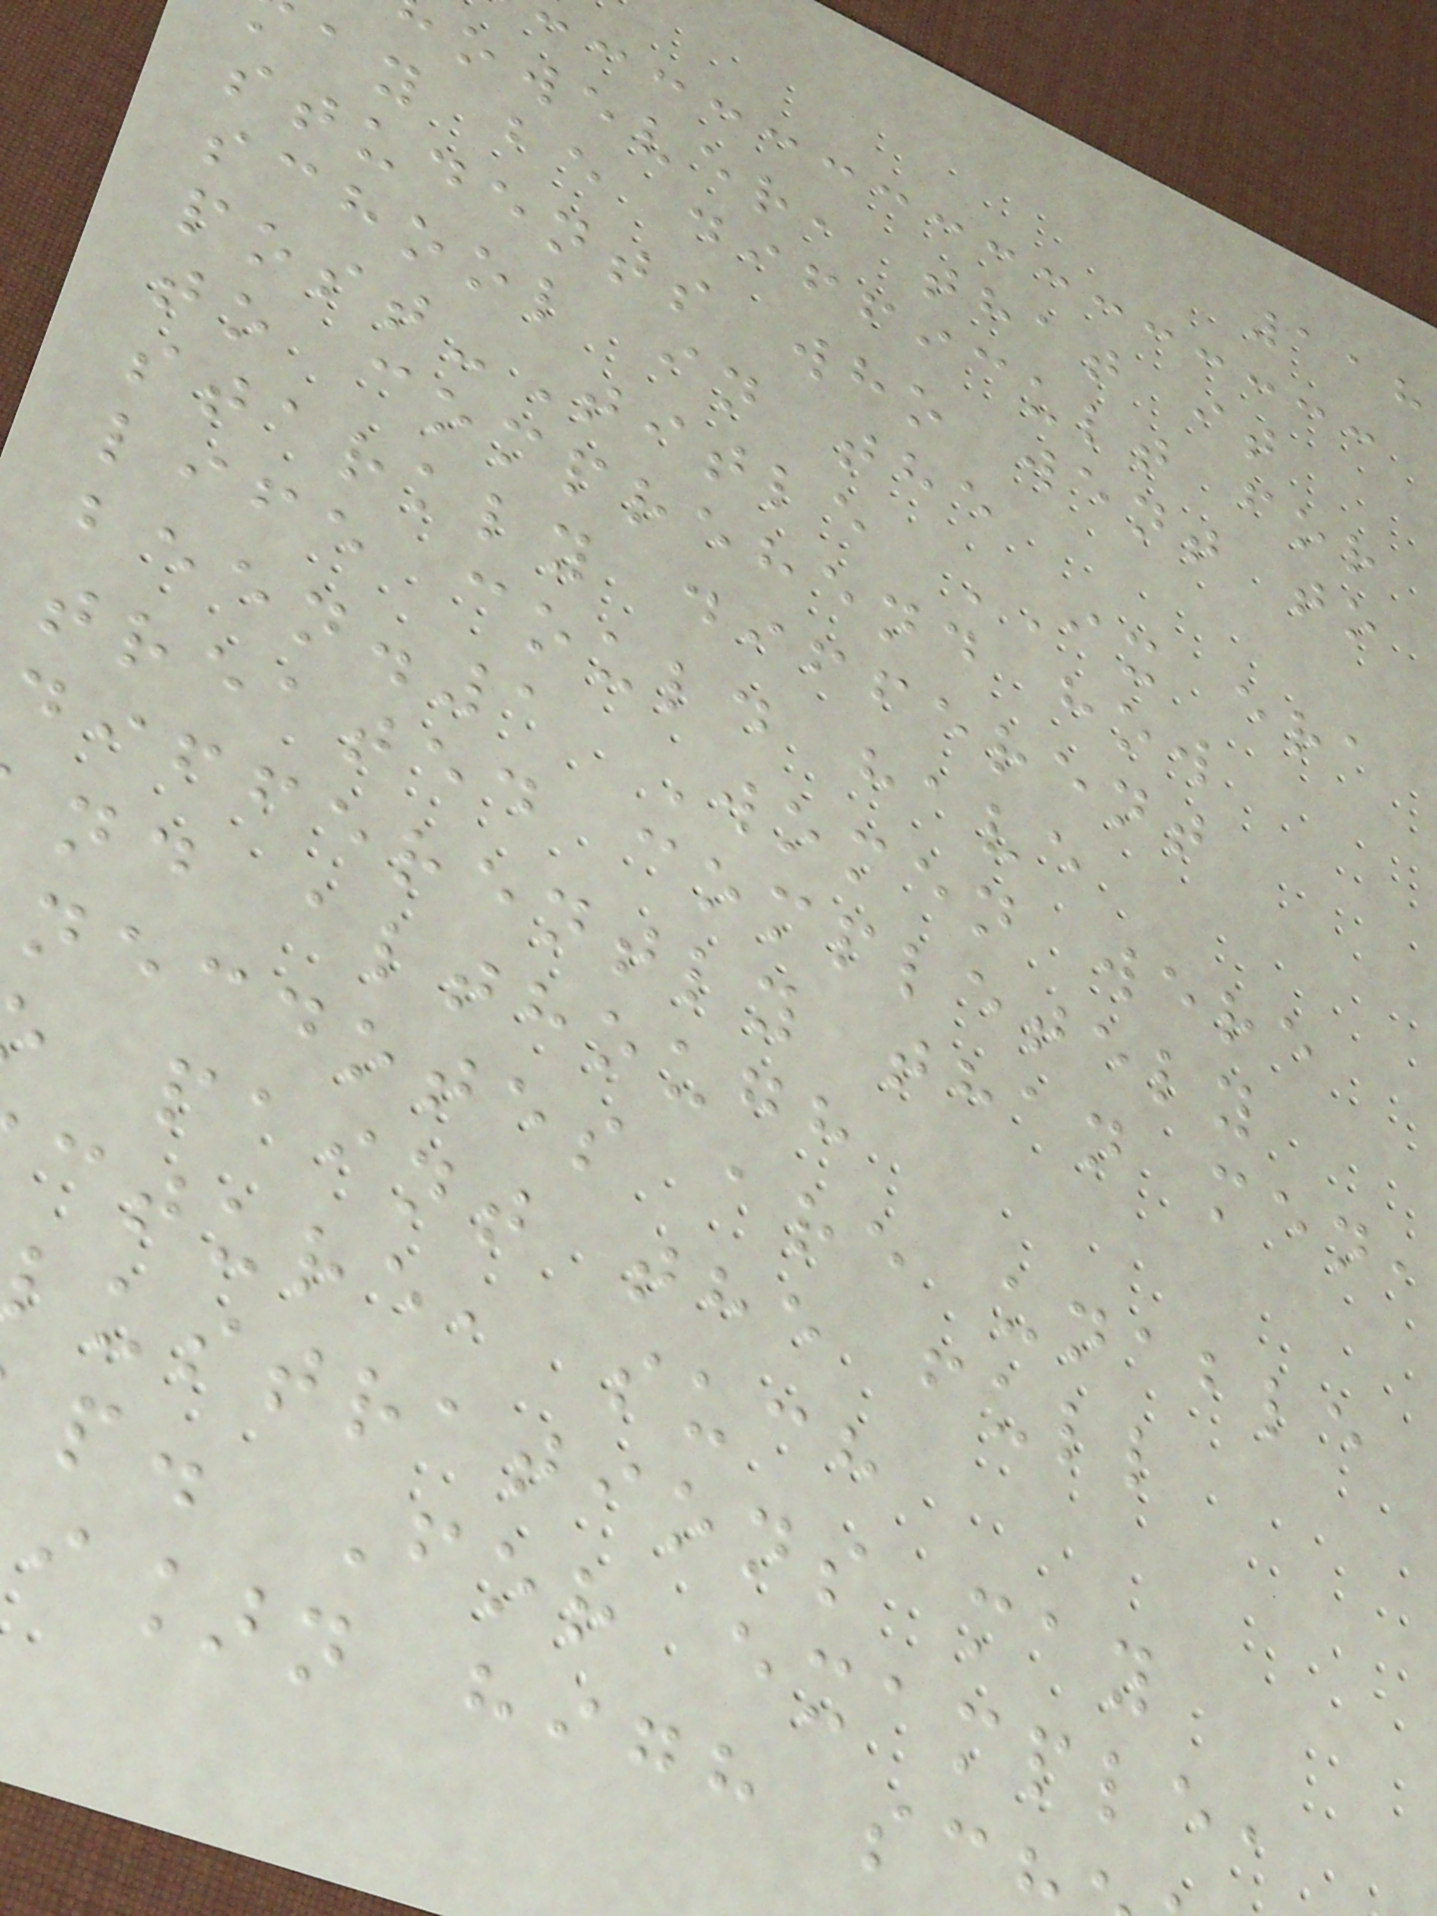118
owever, that it
ay be difficult for
students who went to
school in the
post-Title IX era
to comprehend how
starkly different
life could have
been.1 Women were
treated completely
differently than men,
nd although
necdotes are unable
paint the full
cture, such
lustrations may
p. For example,
i]n high sc
